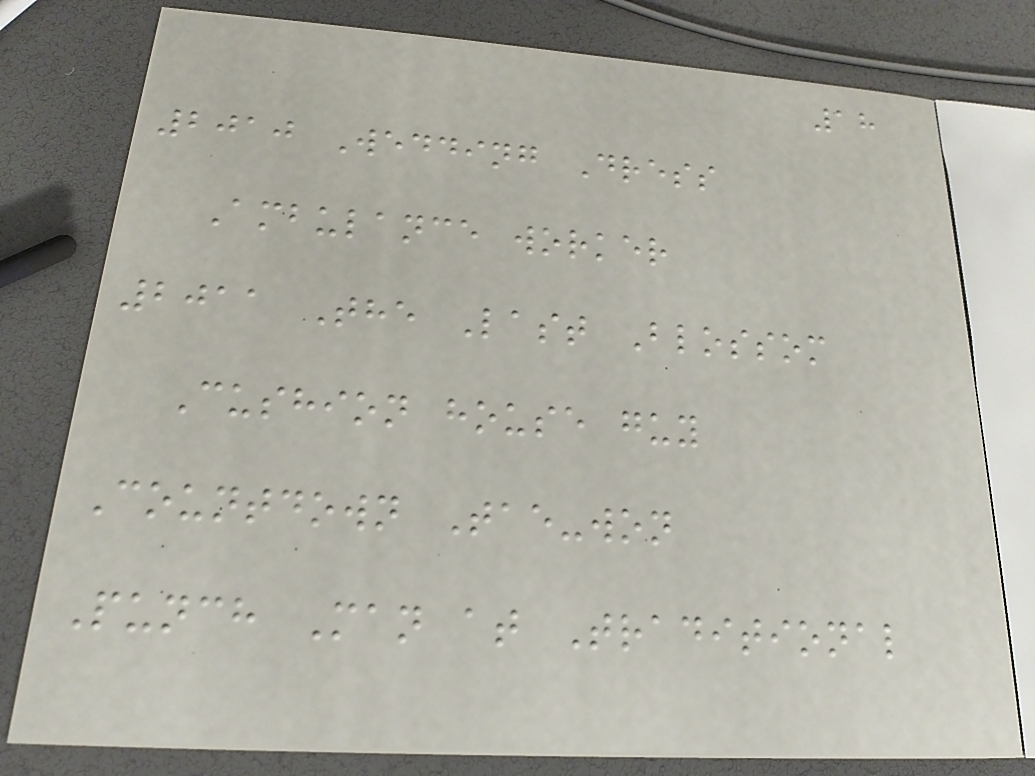18
2010 Wedding Dress
Ambulance worker
2011 The Last Blossom
Cushion house guy
Countdown Tae-won
Punch Man at Traditional
